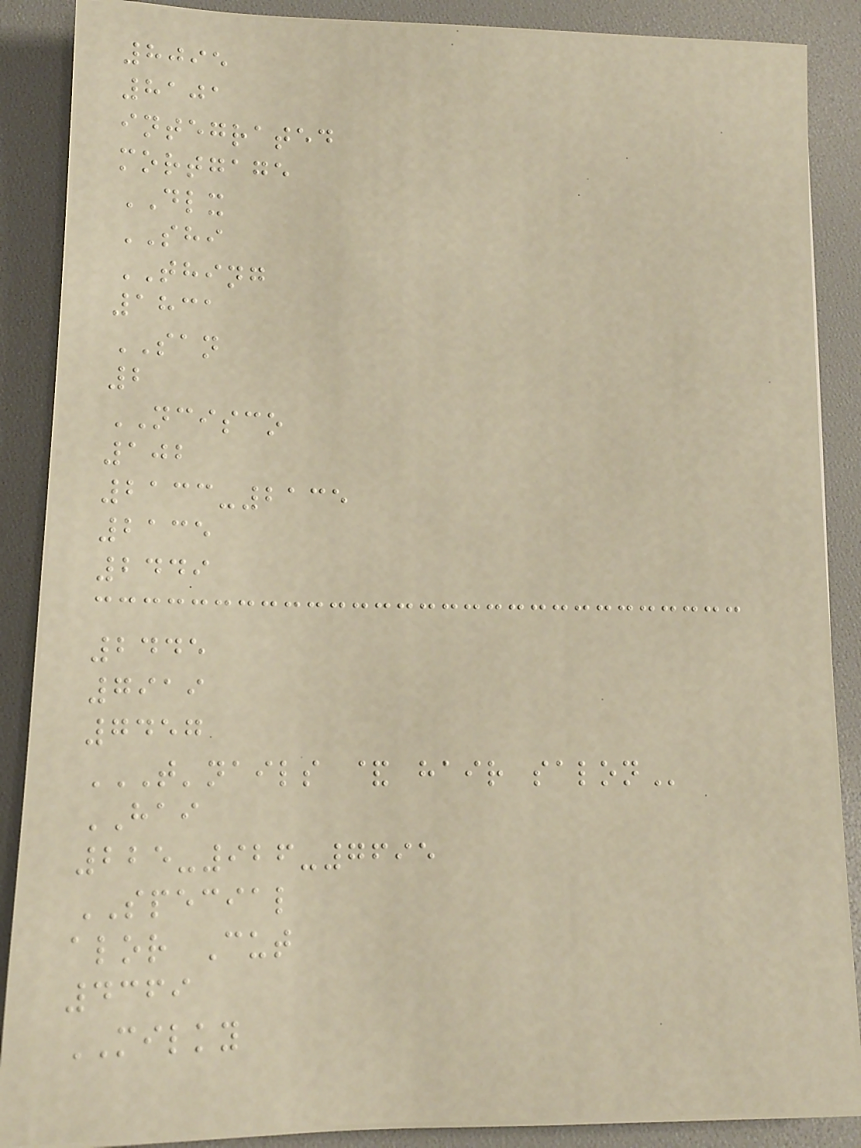8095
8101
integrated
mortgage
DLX
SHI
THING
1831
SAN
2
NCISCO
102
2133-2135
2135
2449
2445
7919
7457
T'NAILS & HAIR SALON
HAI
225-926-7695
SPECIAL
alor Cut
4369
MILKY
